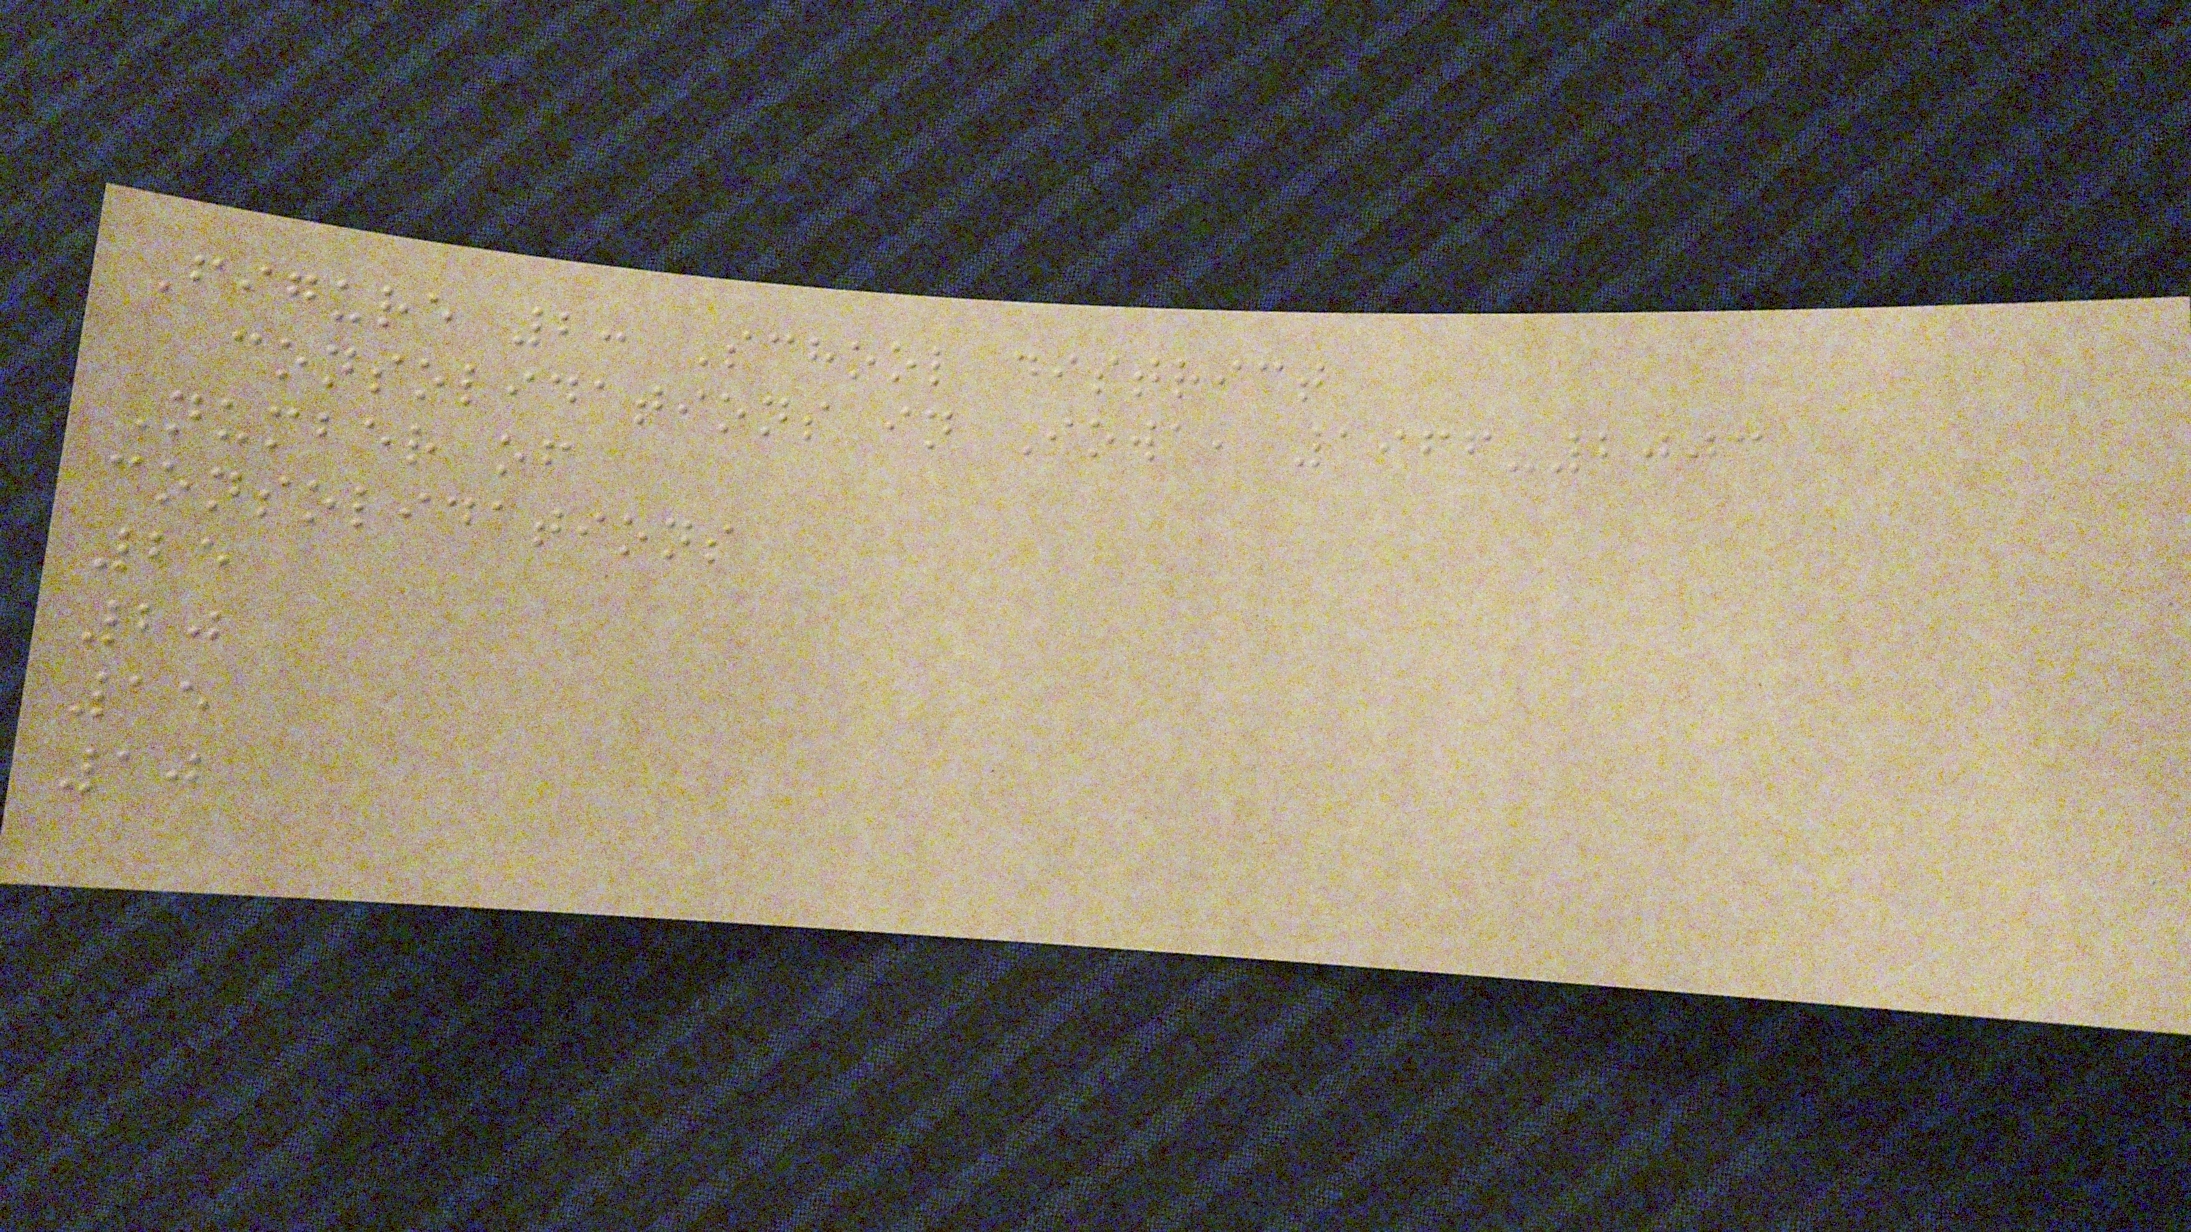Figure 2: School district
consolidations in Iowa, 1966-2003
Number of
consolidations
25
20
15
10
